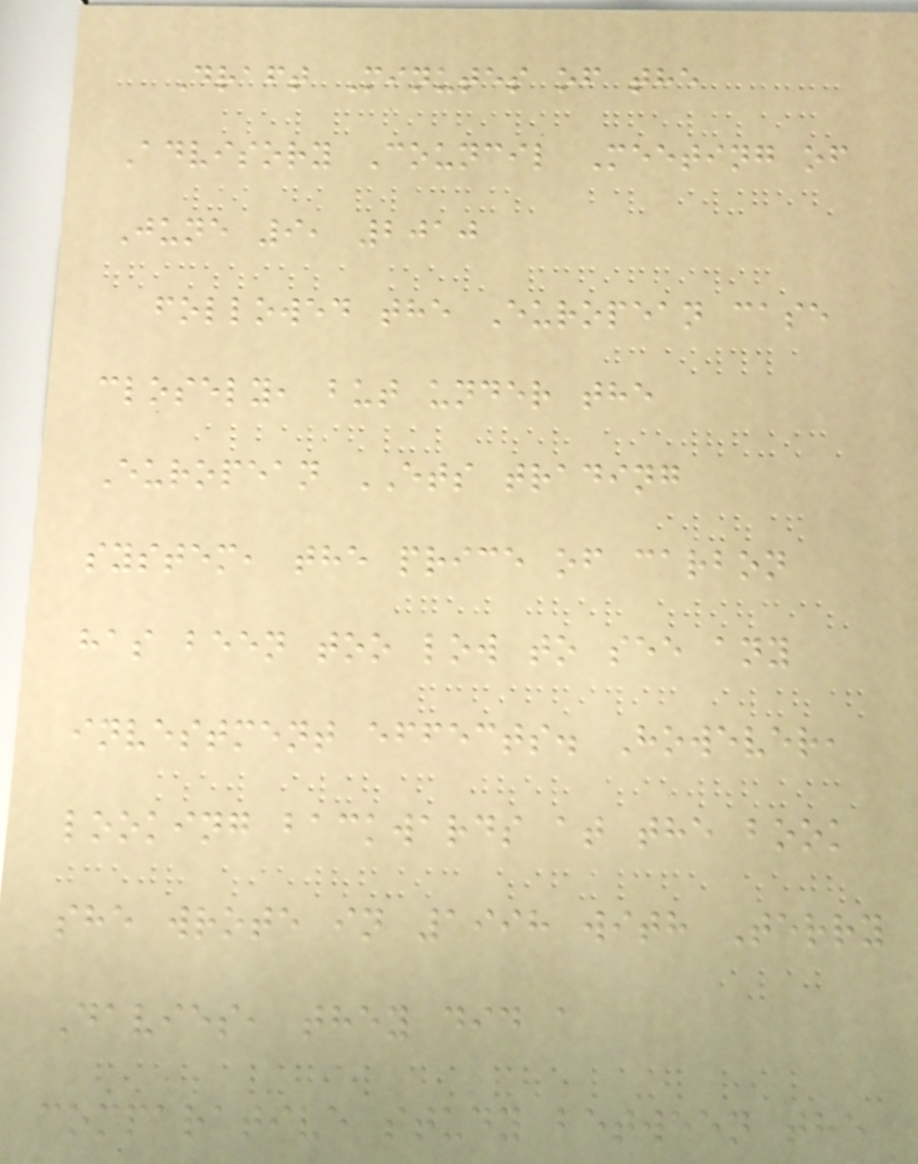Draft Minutes of the
Advisory Council Meeting of
June 9, 2010
followed the European case
closely, but under the
European ETS trading
system, the price of carbon
has been too low to see any
investment effects. However,
looking backwards at the book
she wrote in 1998 with Terry
Davies, they did a
comparative study between the
